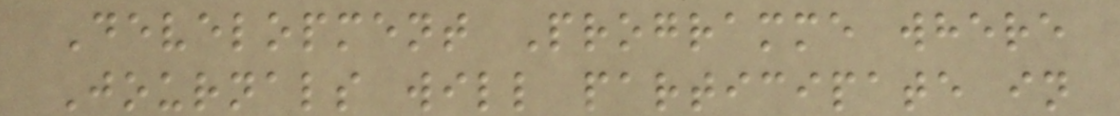Development Programme where
Journals will participate in
